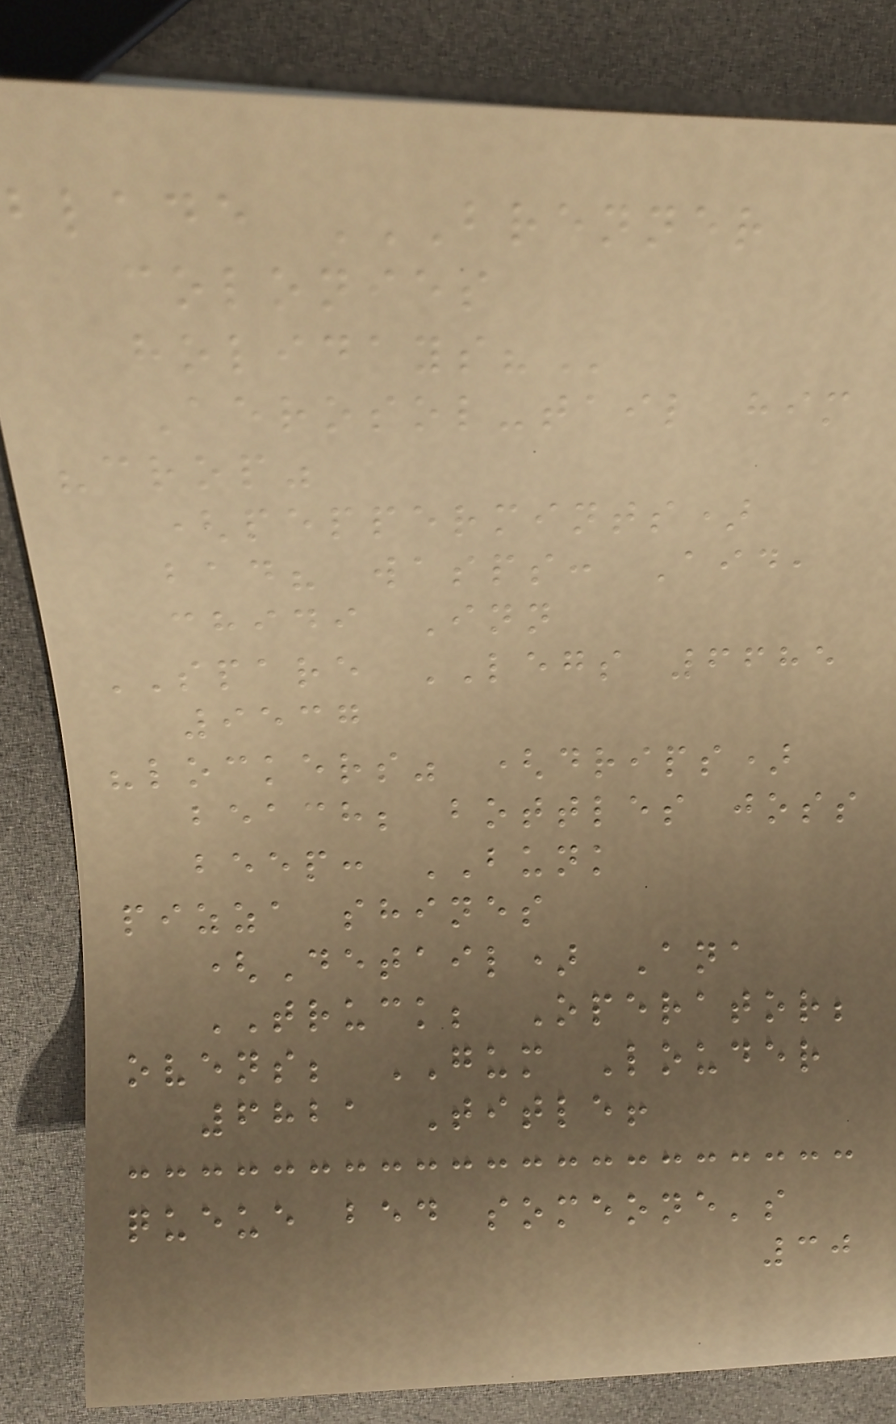blade BRENNER
COLONIES
HOLIDAYS?
Aerosol-tail him
"crop"
(peppermints)
bad? wasps: Aid,
chidi Inn
SPARE LEGS 6685
9537
"lockers" (drips)
beach; bottles joss
beep: BUNK
pizza shines
(Detail) Ana
TRUCK; Operator;
ovens; GUM Louder
6821 Title!
queue bed someone's
30
